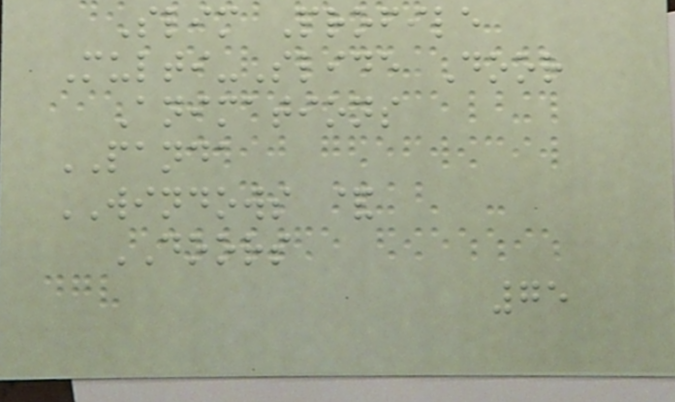Slim Profile
Multi-Slide Door
Animations
PANDA
WINDOWS &
DOORS
75
